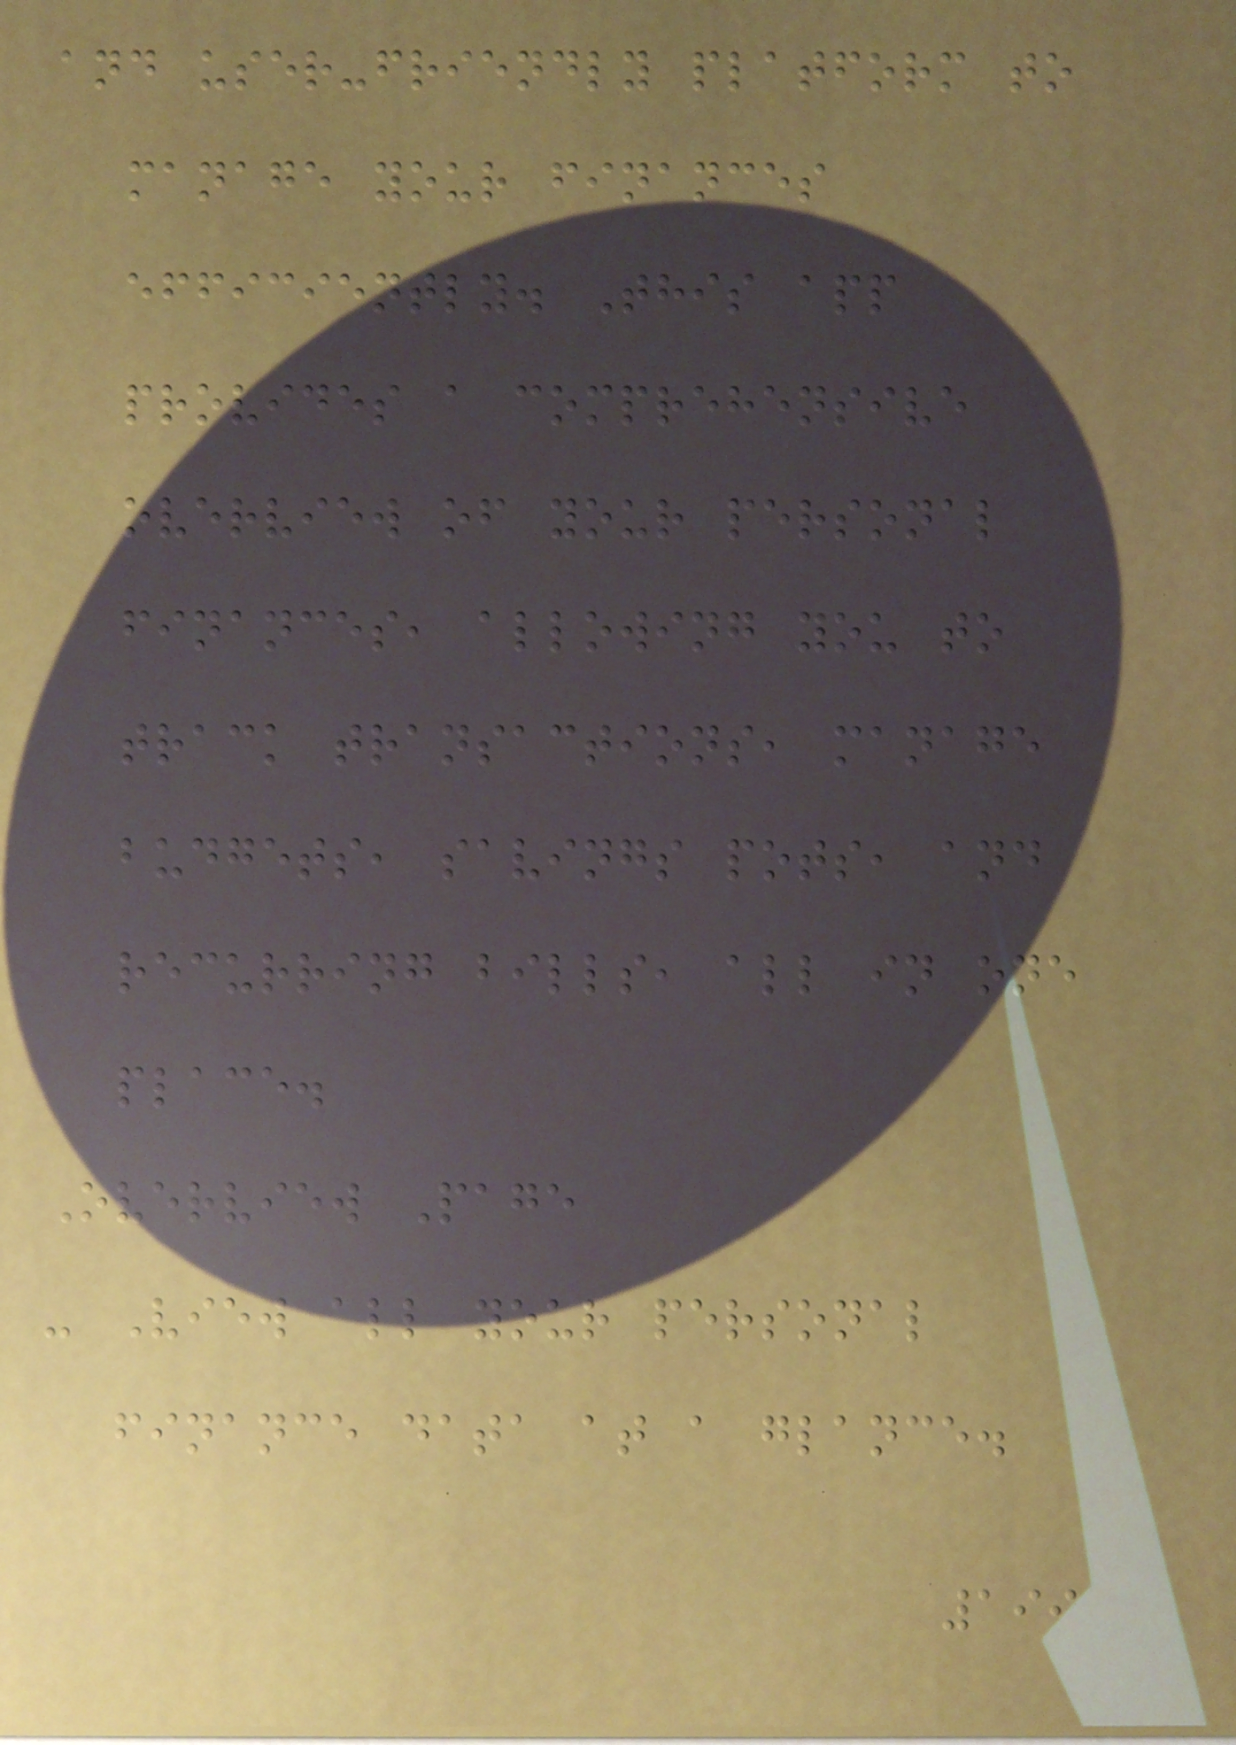and user-friendly platform to
manage your finances
efficiently. This app
provides a comprehensive
overview of your personal
finances, allowing you to
track transactions, manage
budgets, savings pots, and
recurring bills, all in one
place.
Overview Page
- View all your personal
finance data at a glance.
199
